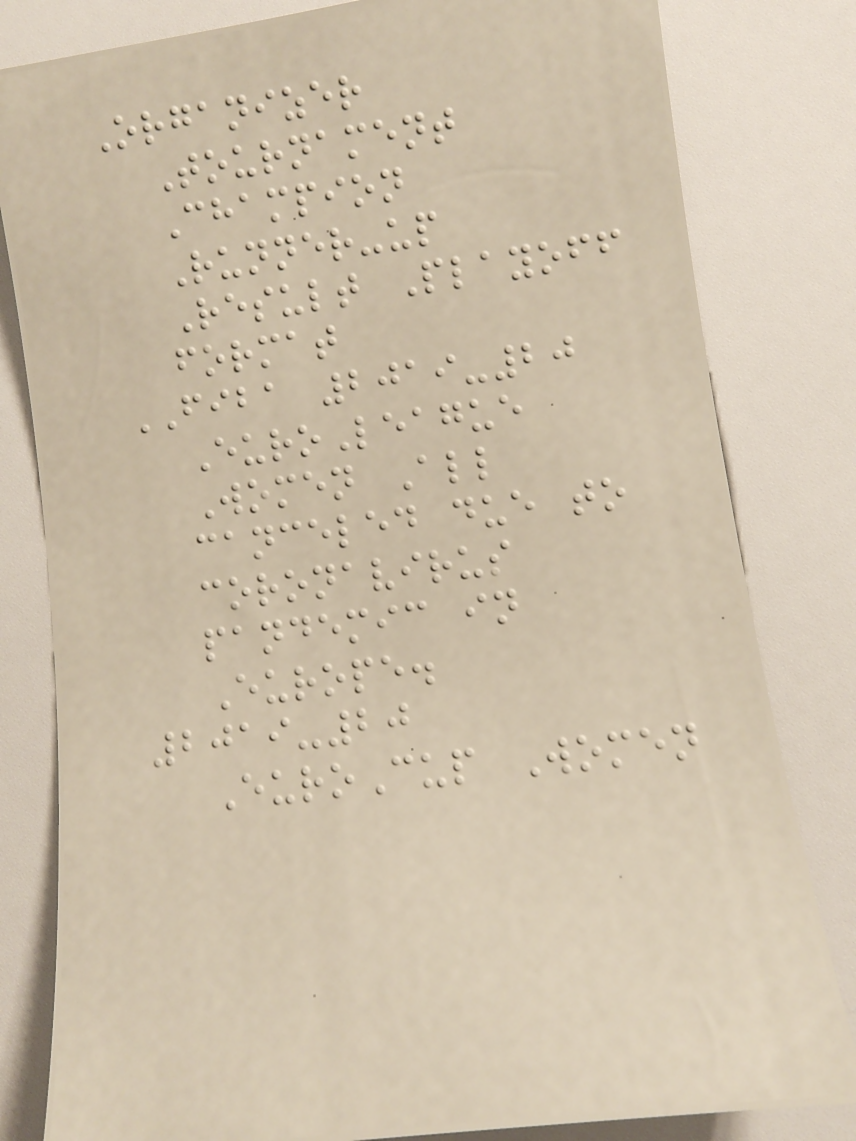Organizer
Tournament
Champion
Runner-up
Result Playoff
format
FIBA 2019-20
EuroLeague
Women All
canceled due to
coronavirus
pandemic in
Europe.
2019-20
EuroCup Women
